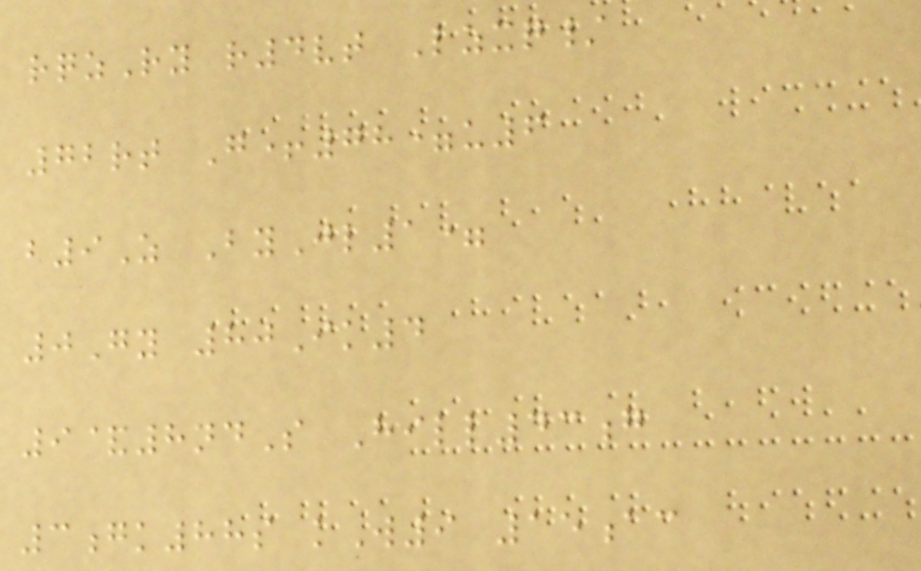rqzRy r4vt Lzxq/
72rt G+78=u6
b9Z ByJl1=
0Gy 80Ik4
9&8ndS Hill43g
3gk88s kW9 15ac
